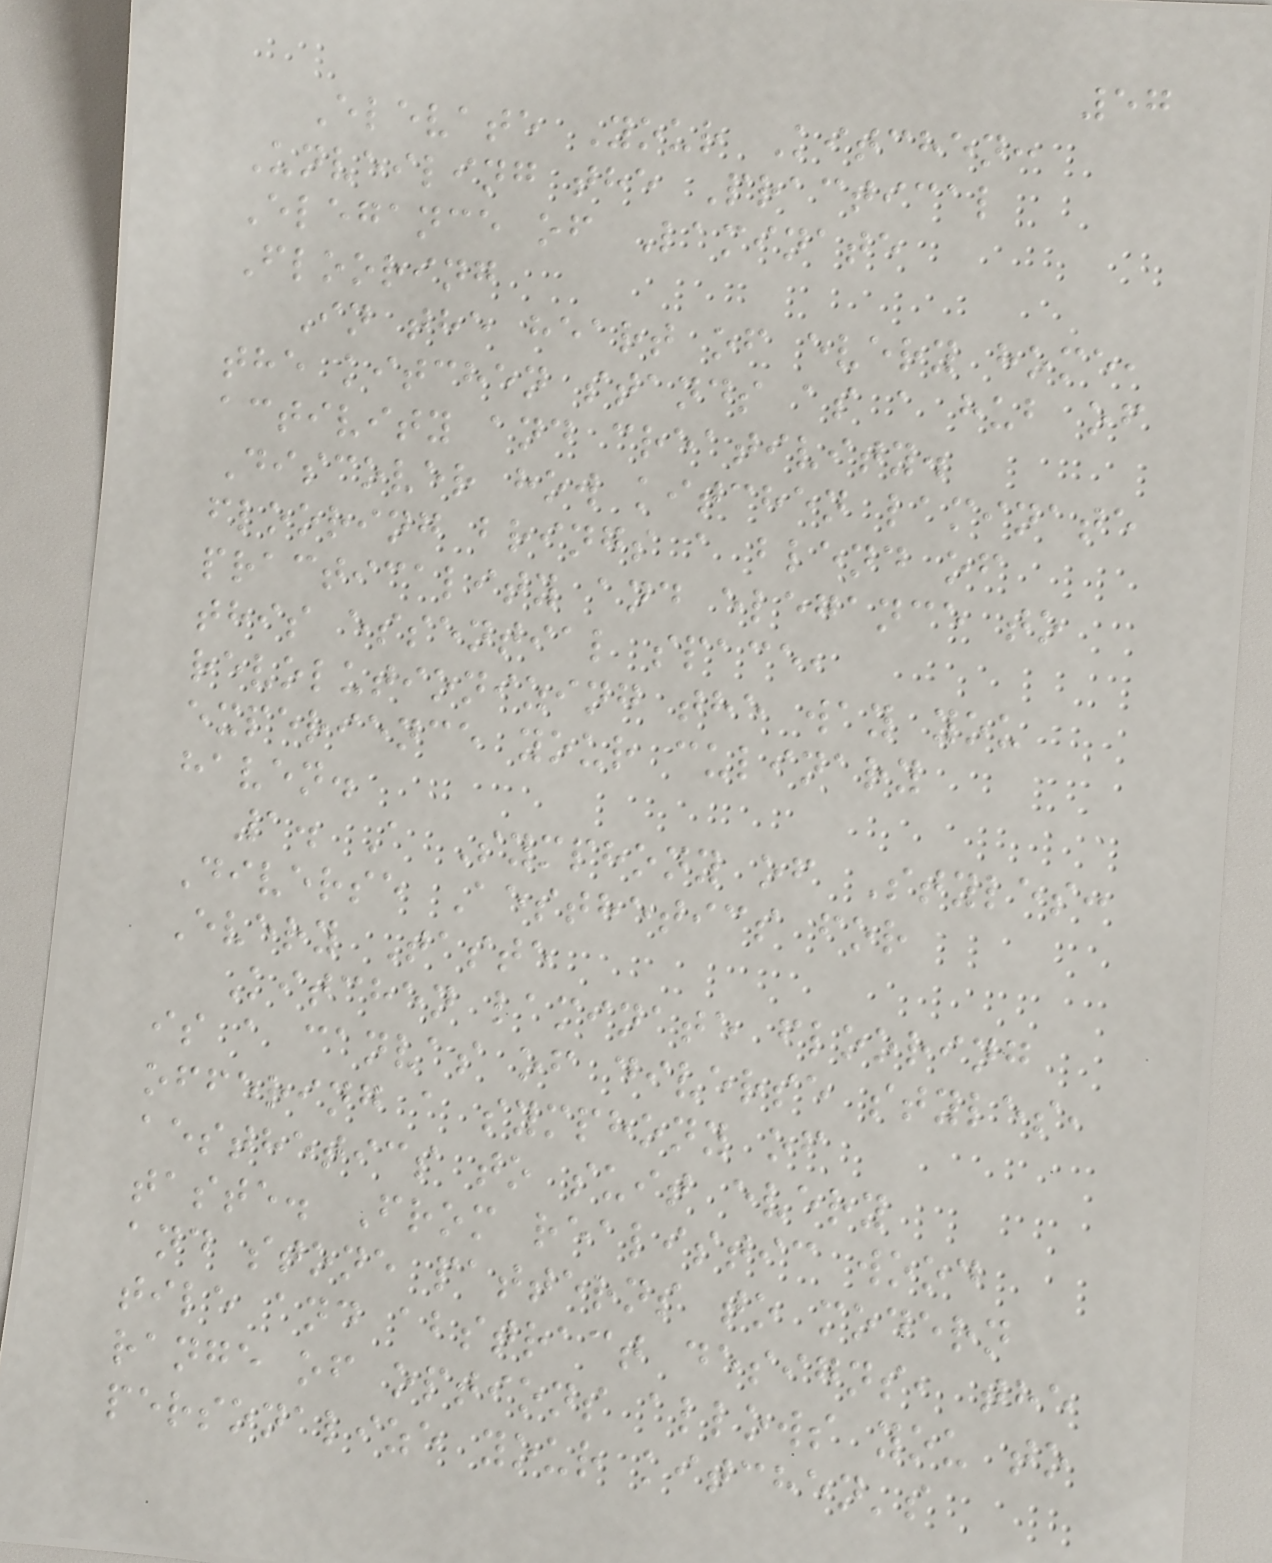57
Elevate Your Kitchen:
Unveiling the Practical
Elegance of Laminate
Flooring
In the heart of every home,
the kitchen stands as a hub of
activity and creativity.
Discover how kitchen laminate
flooring brings a blend of
practicality and elegance to
this essential space,
revolutionizing the way you
experience your culinary
haven.
1. A Symphony of Styles:
Diverse Aesthetics for
Every Taste
Kitchen laminate flooring
is a canvas of diverse styles,
offering a symphony of
aesthetics to suit every
taste. From realistic wood
and stone patterns to modern
tile and abstract designs, the
range of options allows you to
personalize your kitchen's
